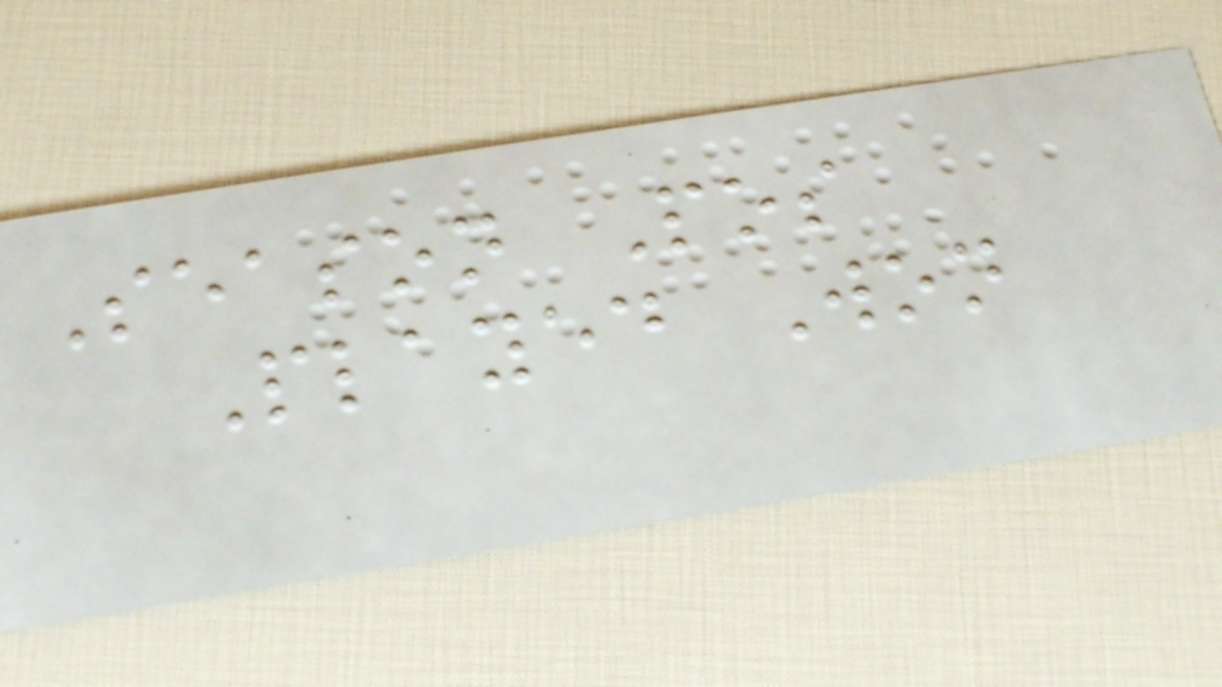Season Pos
Played Won
